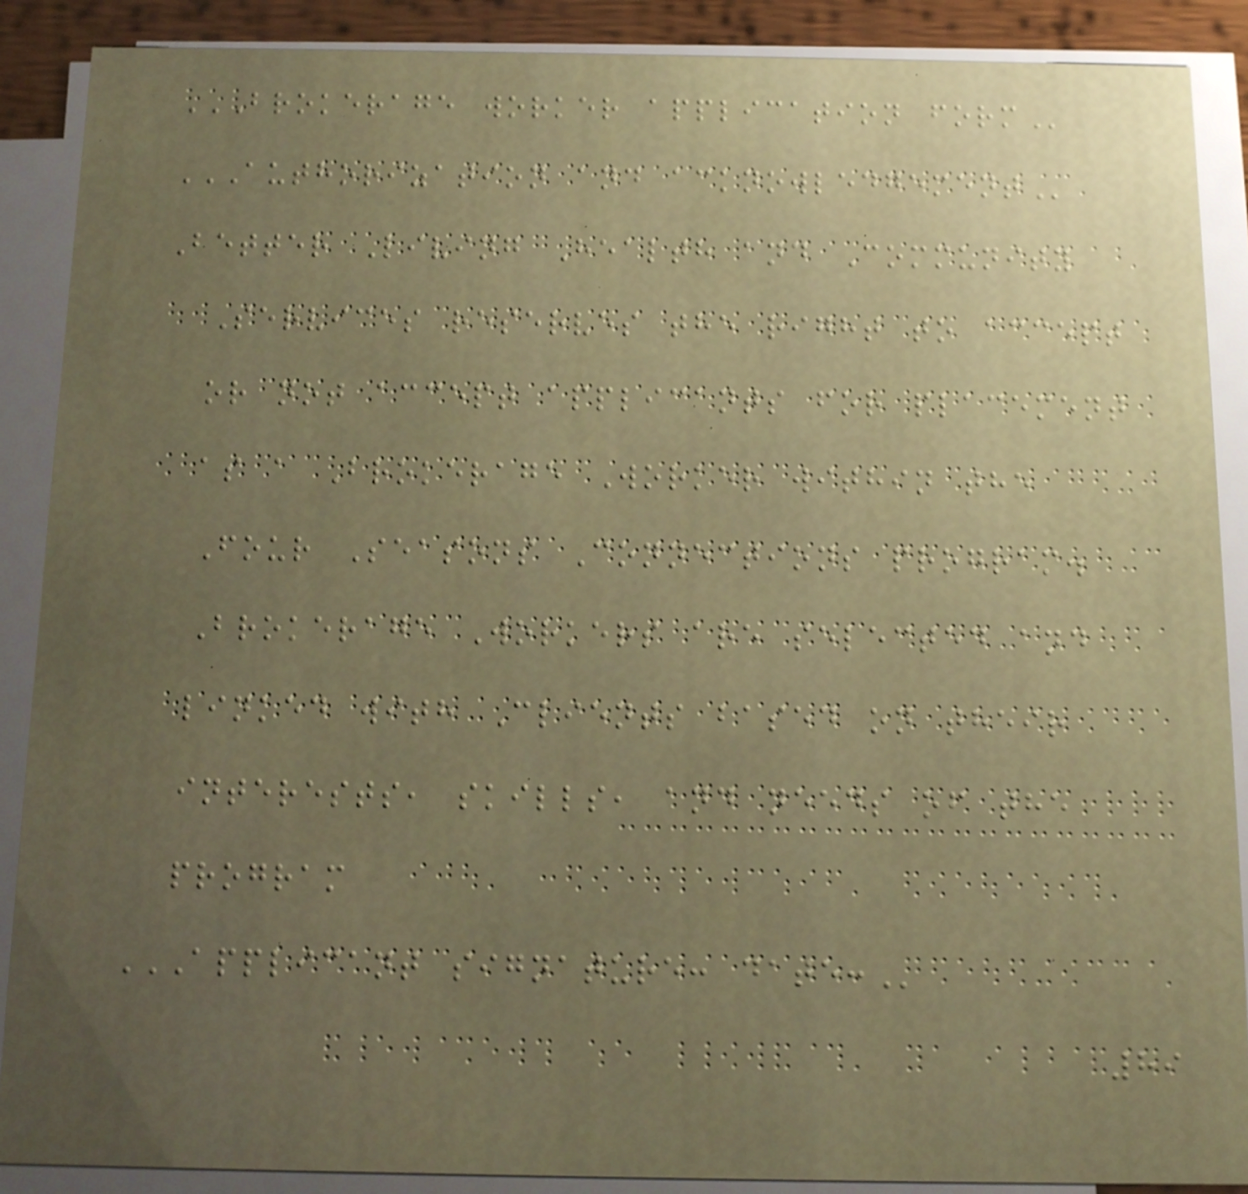BROKERAGE WORKER APPLICATION FORM
AUTHORIZATION AND ACKNOWLEDGEMENT
Better Living Health and Community
Services reserves the right to accept
or not accept applicants for placement
as a Brokerage Worker within the
Four Seasons Connections program.
Brokerage Workers are selected and
linked with Clients based on their
interests, skills, and needs of the
program
APPLICANT SIGNATURE: DATE:
89
